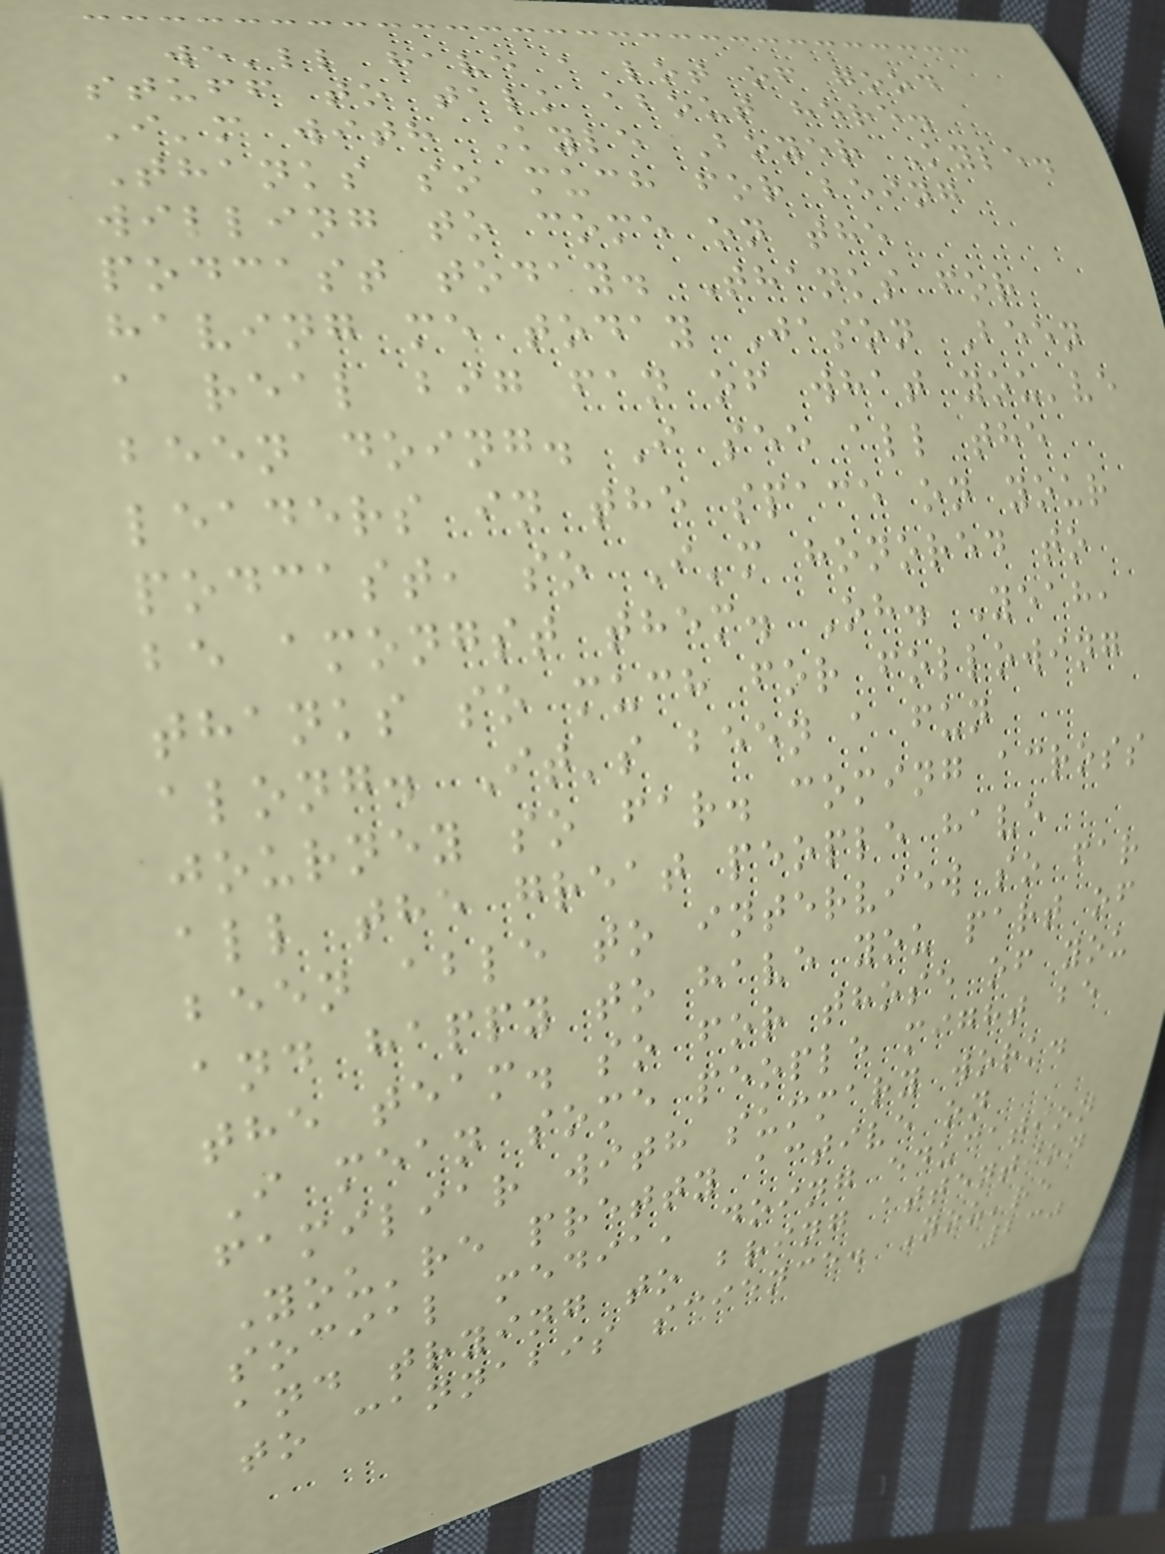we'll have a lot of good
stuff to talk about here.
I'm with Kyle Boyer Kyle.
Thanks so much for being
willing to come on the
podcast today. Thanks for
having me today Jason Been
a real big fan of what you've
been doing. I see all the
leaders in the space on your
podcast, so I'm honored to
be amongst them. Oh. Yeah,
thanks so much for following
along. It's been a fun
journey so far. coming across
all the great people have
been able to interview so far
and happy to have you part of
the team. so for those of you
I mean some people might be
familiar with summary work.
You're pretty active on
social media, doing education
and trying to bring attention
to cannabis science. You're
230
